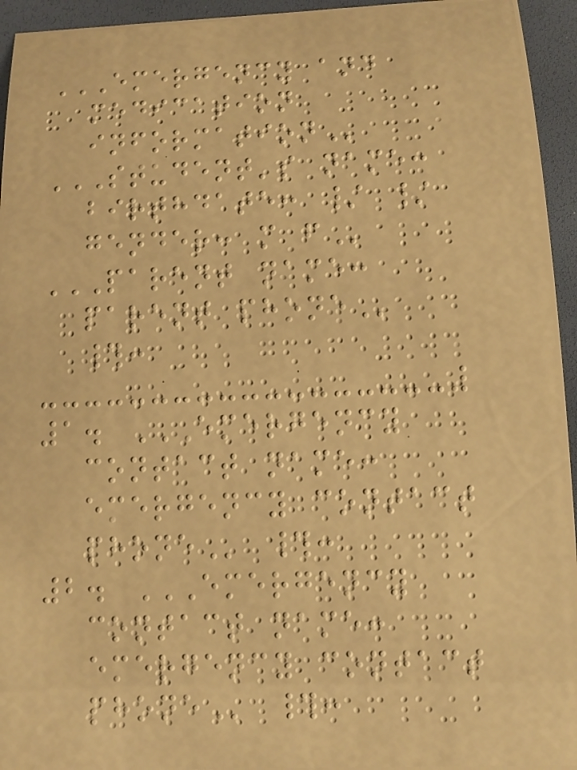EMERGENCY AND
MEDICATION
INFORMATION
STUDENT'S NAME:
BIRTHDATE: / /
GENDER: M F
PARENT NAME:
PARENT PHONE
#:
1. EMERGENCY
CONTACT NAME:
EMERGENCY CONTACT
PHONE #:
2. EMERGENCY
CONTACT NAME:
EMERGENCY CONTACT
PHONE #:
